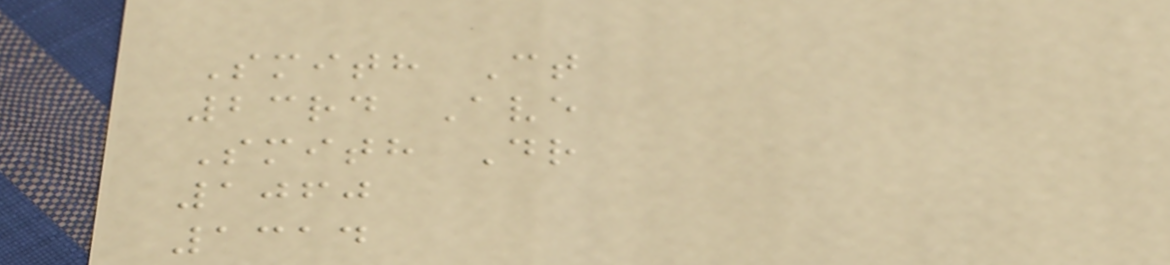Smith Ct
23rd Ave
Smith Dr
1060
1314
